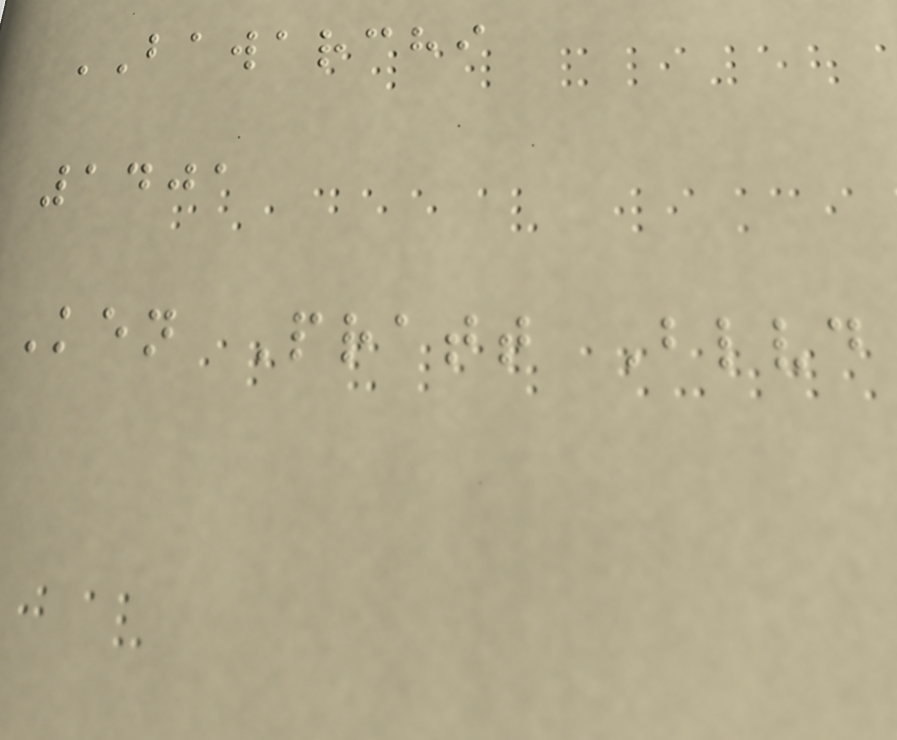BAWARCHI
1401
Ken Pratt Blvd
